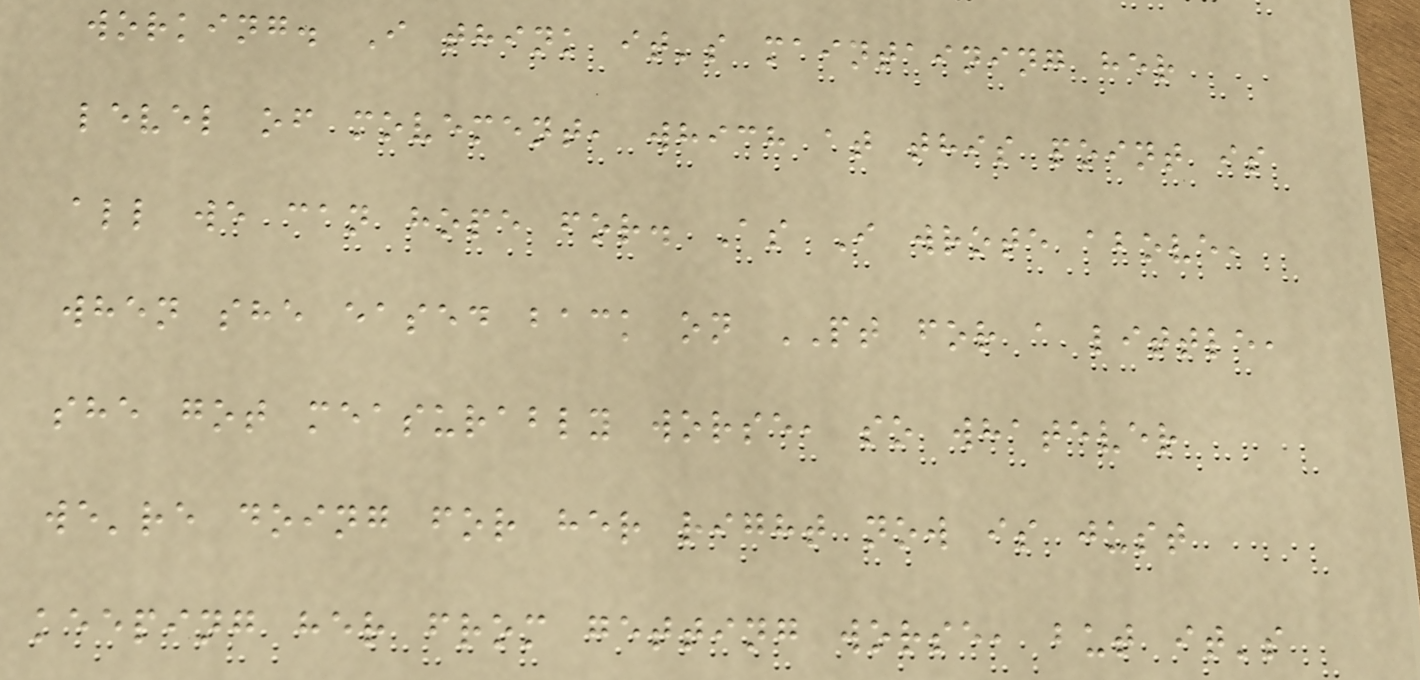working. I think it's maintaining her
level of movement, which at this point is
all we can hope for. As I wrote above,
when she eased back on PT for a little,
she got measurably worse, so whatever
we're doing for her right now is just
keeping her from getting worse, but it's
